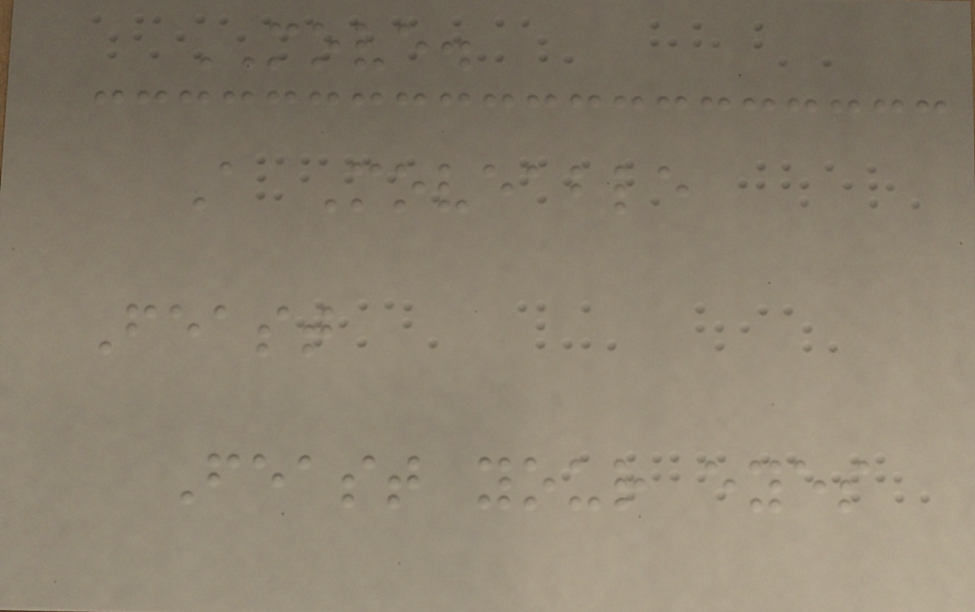MOVE.
A Moveable
Feast
Feast your eyes
